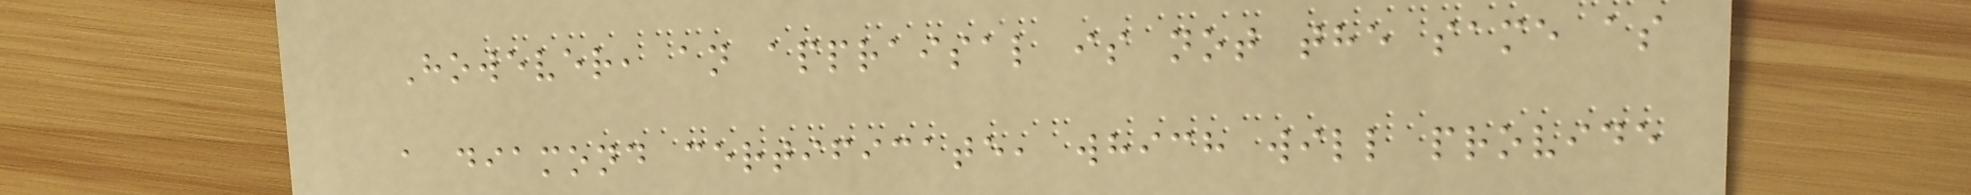However, an appraisal is not the same as
a diamond certificate, which will provide
